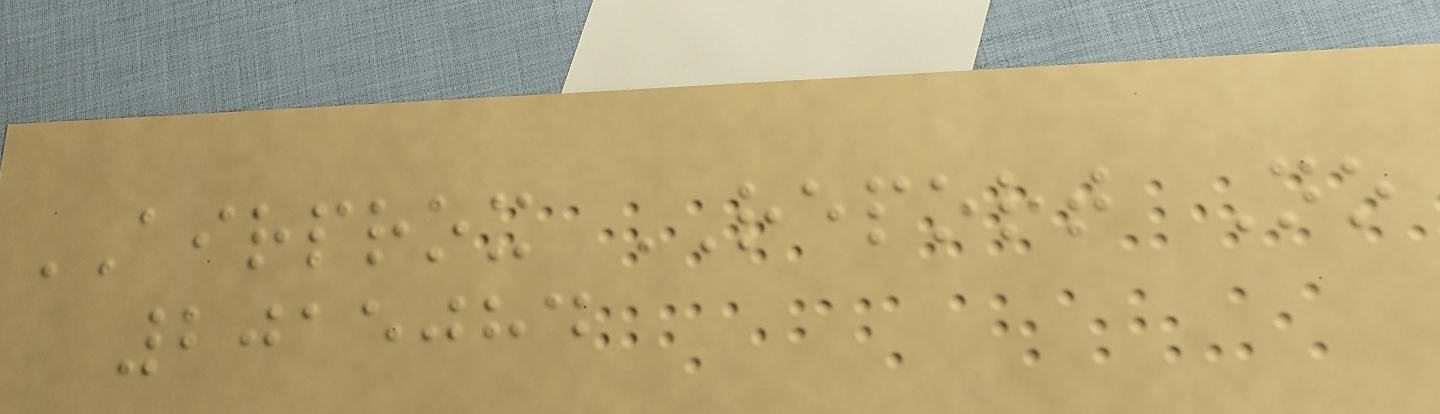AIRPROX REPORT No
2015084
